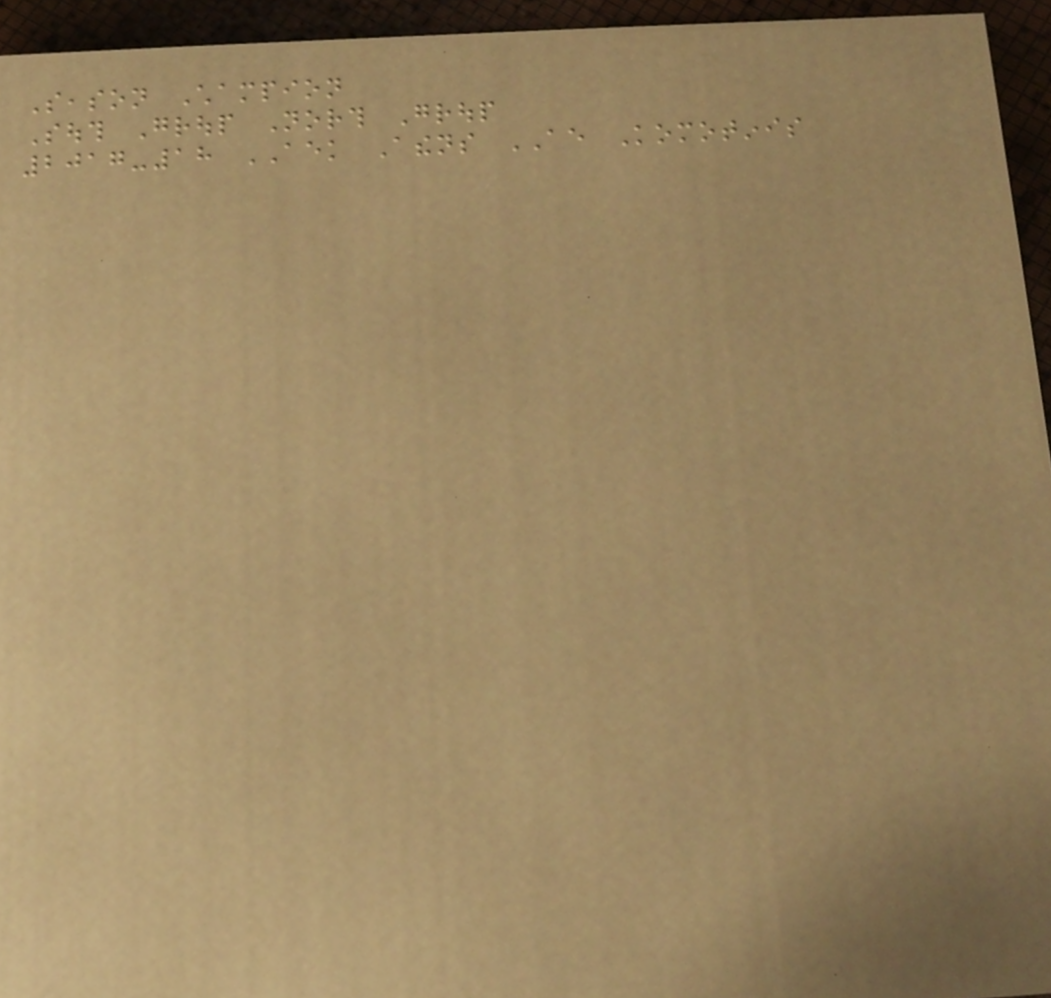Season Champion
South Group North Group
2017-18 AEK Athens AE Komotinis
